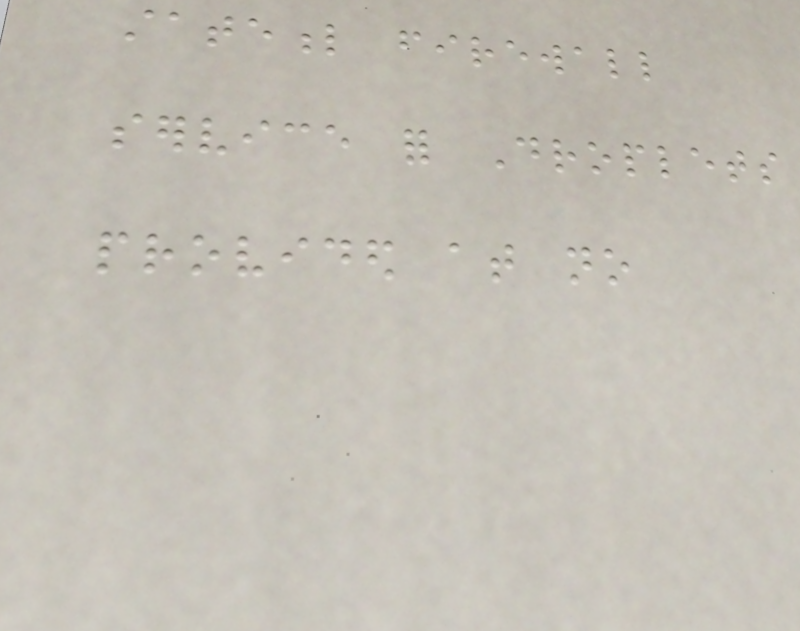stateful firewall
service for Droplets
provided at no
